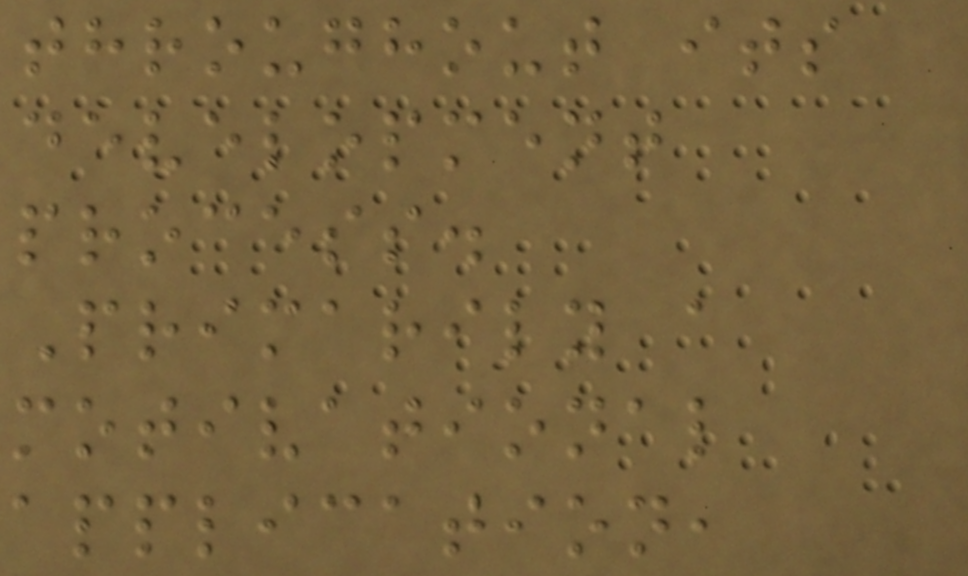throughout its
development
process.
Primarily a
motivational
application,
